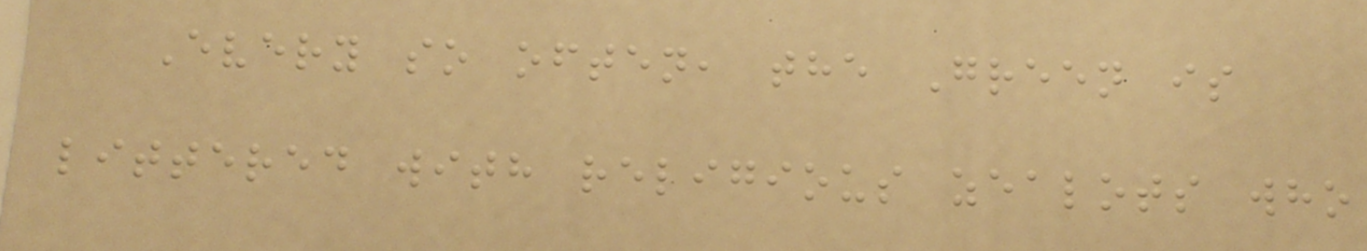Every so often, the Green is
littered with religious zealots who
